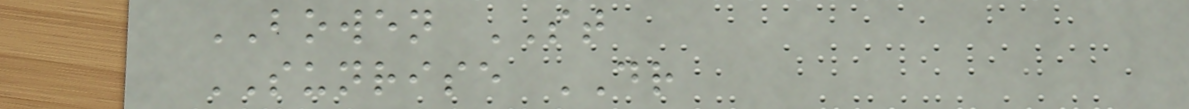BOWEN ST
SUNRISE DR
